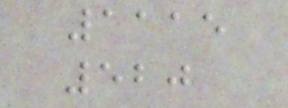1115
520
